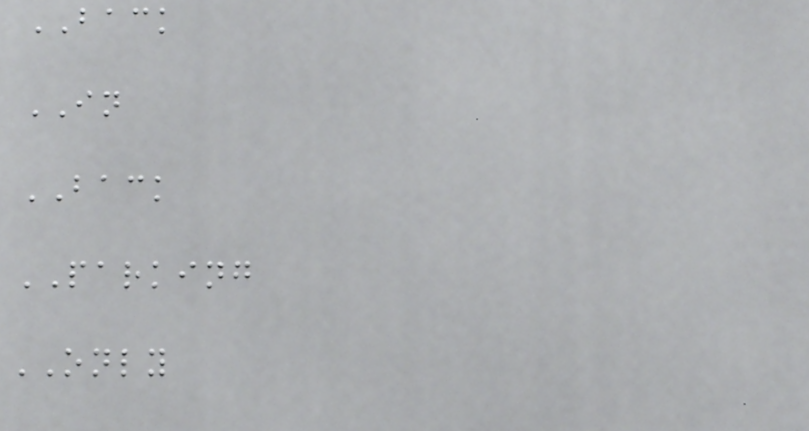BACK
IN
BACK
PARKING
ONLY
